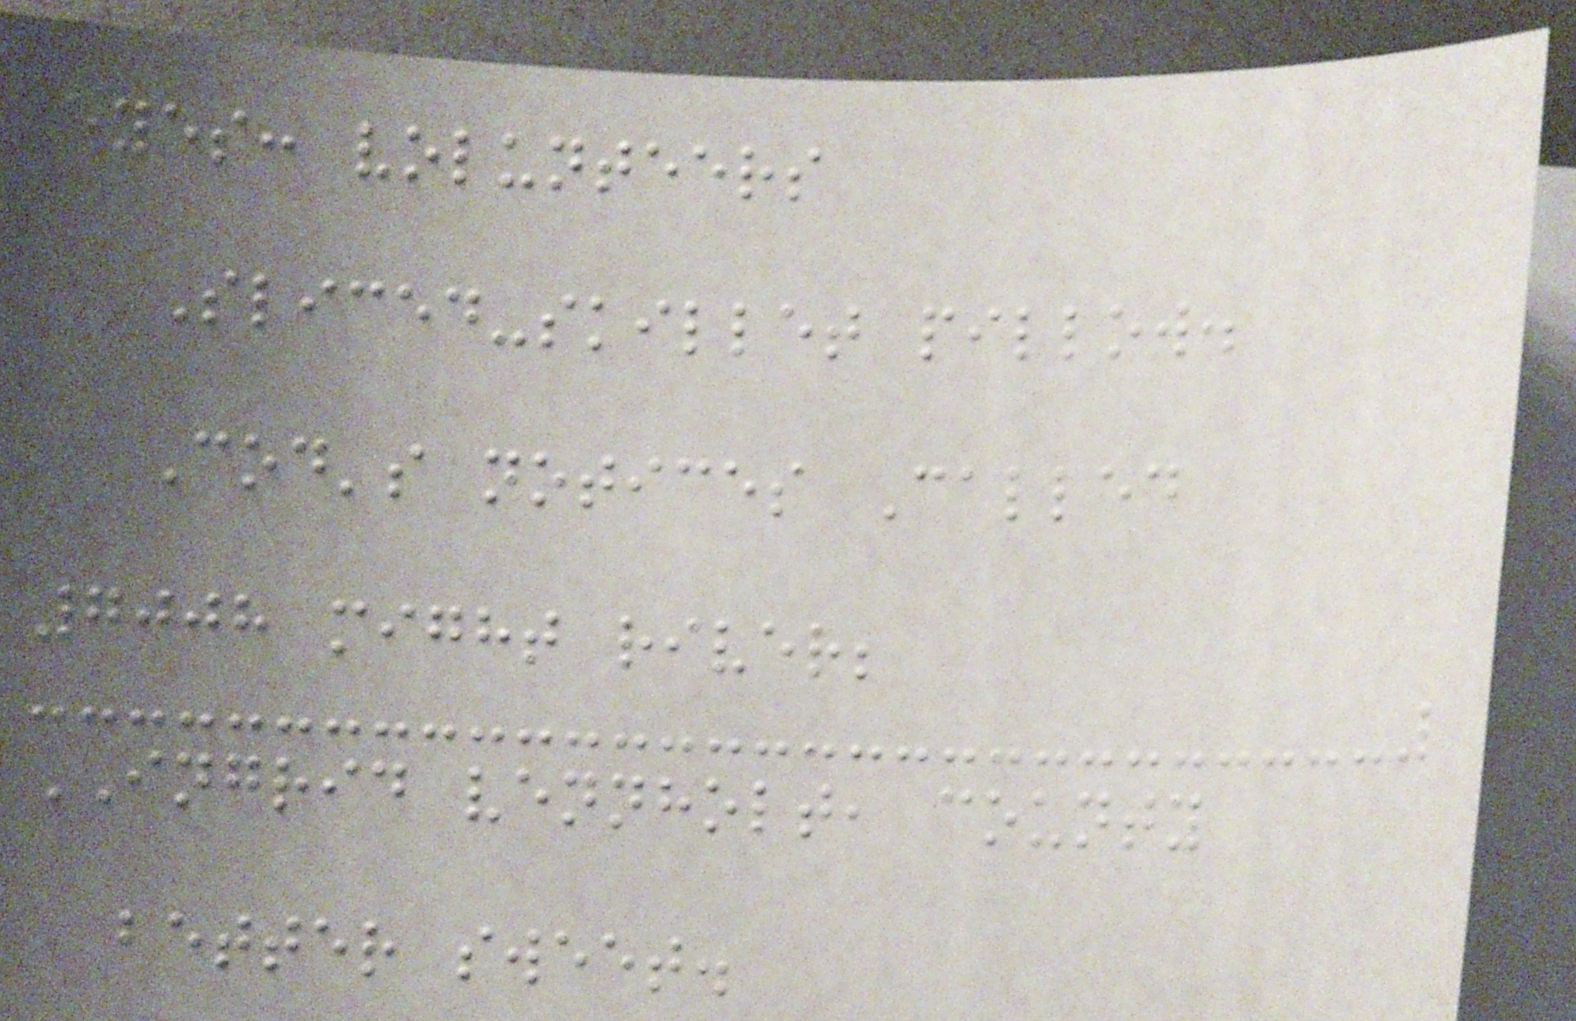eyes: volunteers
Sliced-skillet pillow.
Cod's notices Called
7008 might river;
INGRID vennholt, county
better sweet.
